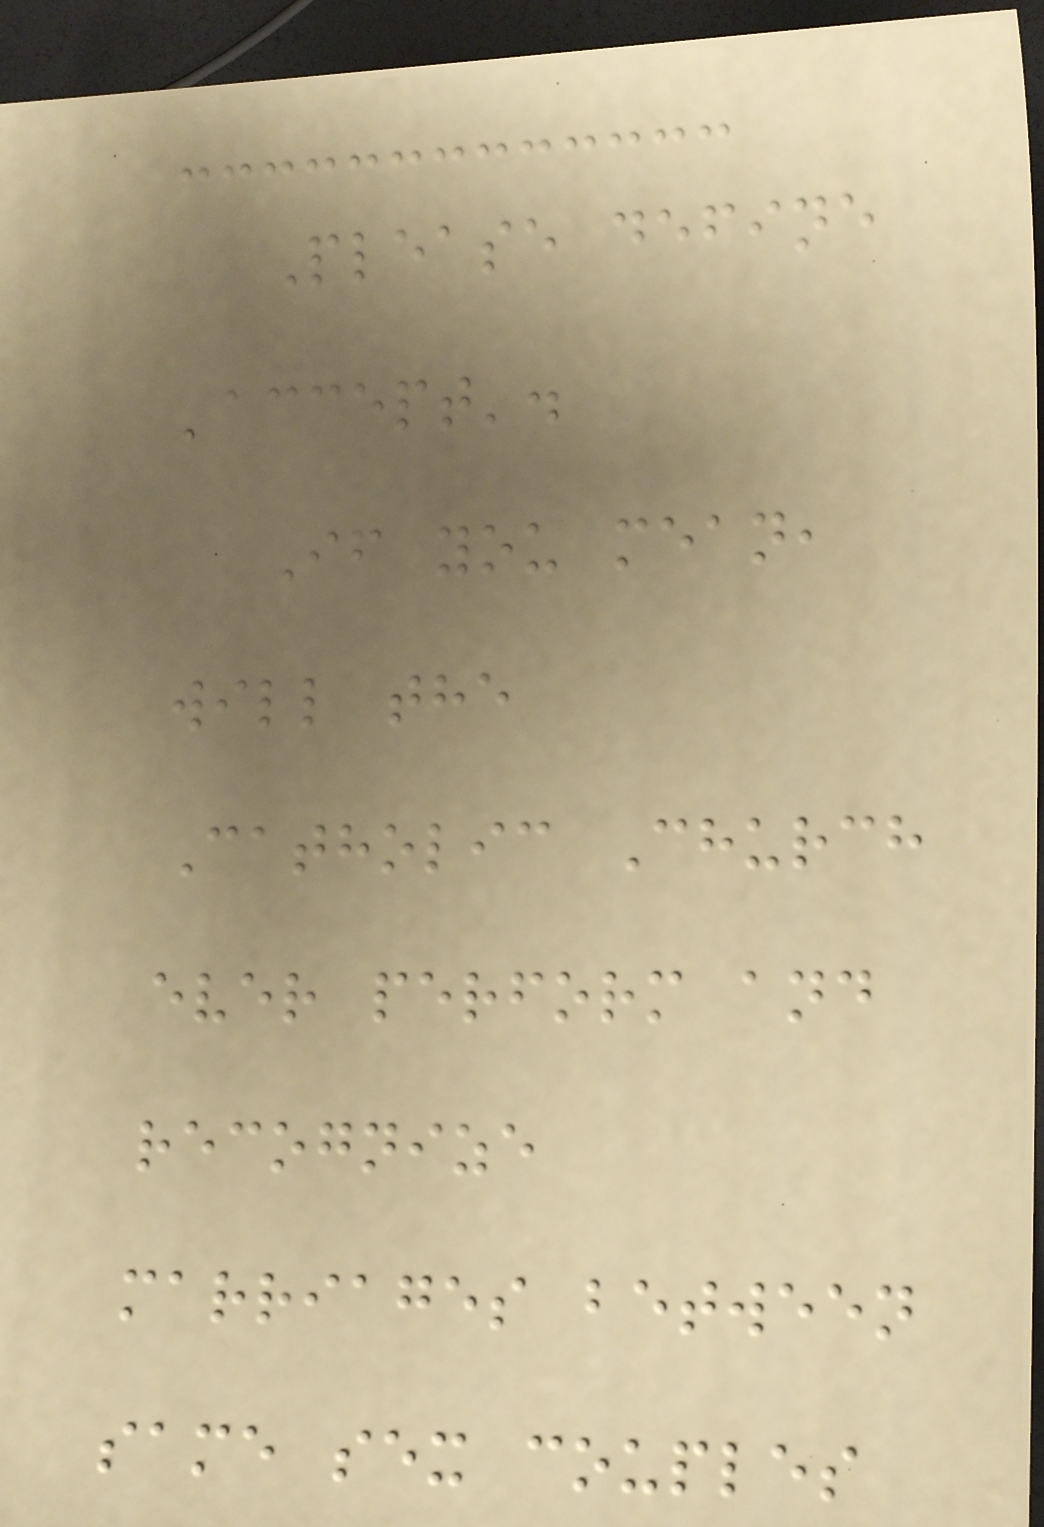Please define
'accept'.
If you mean,
will the
Catholic Church
ever perform and
recognize
marriages between
same sex couples
